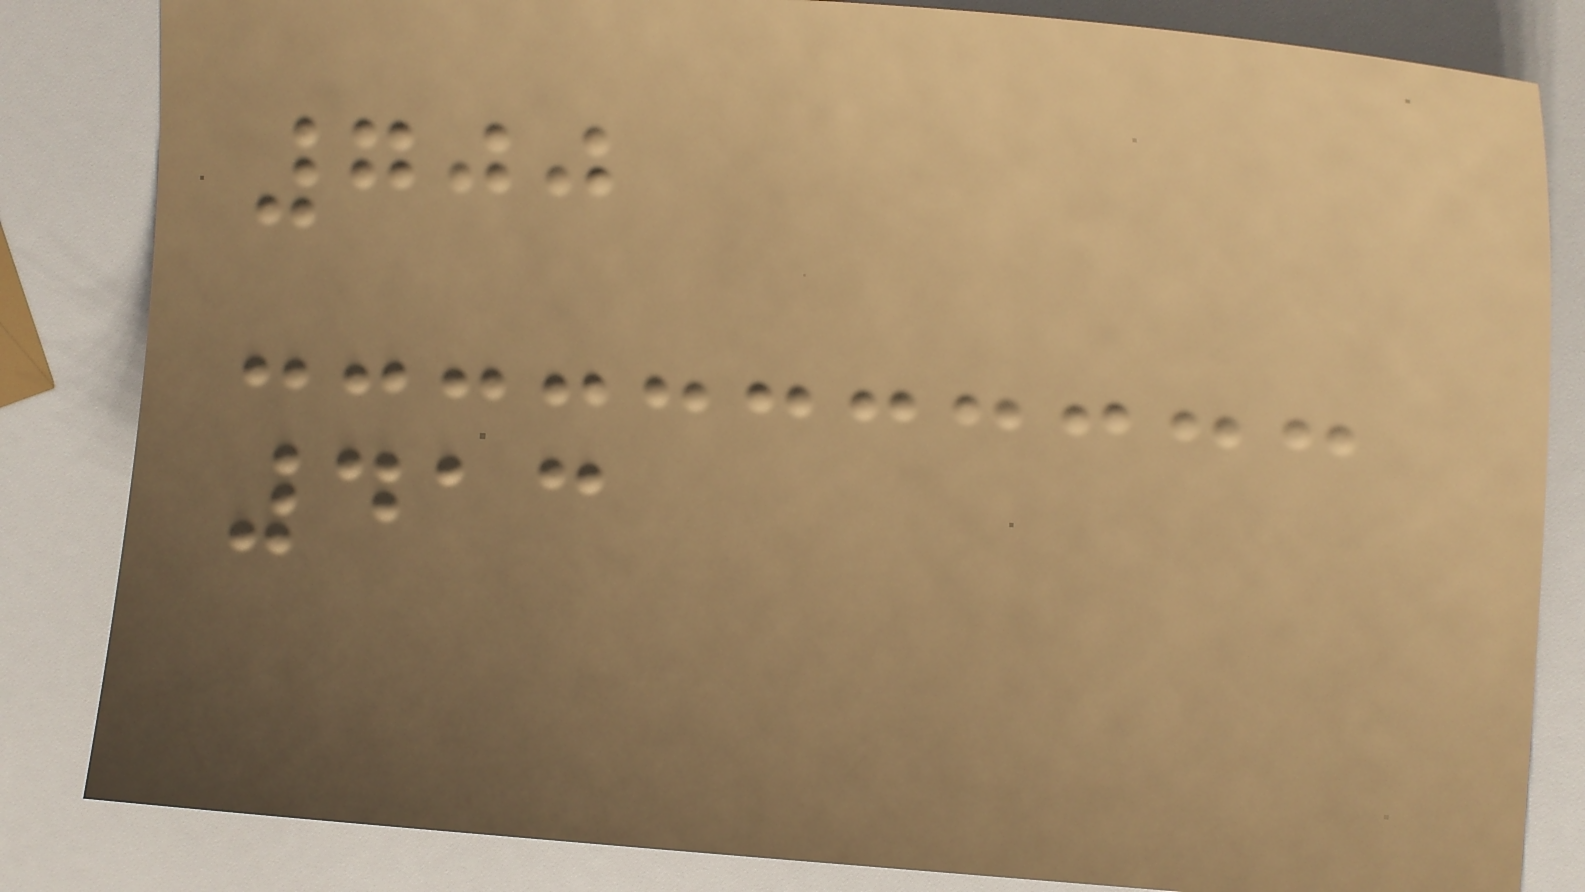700
413
